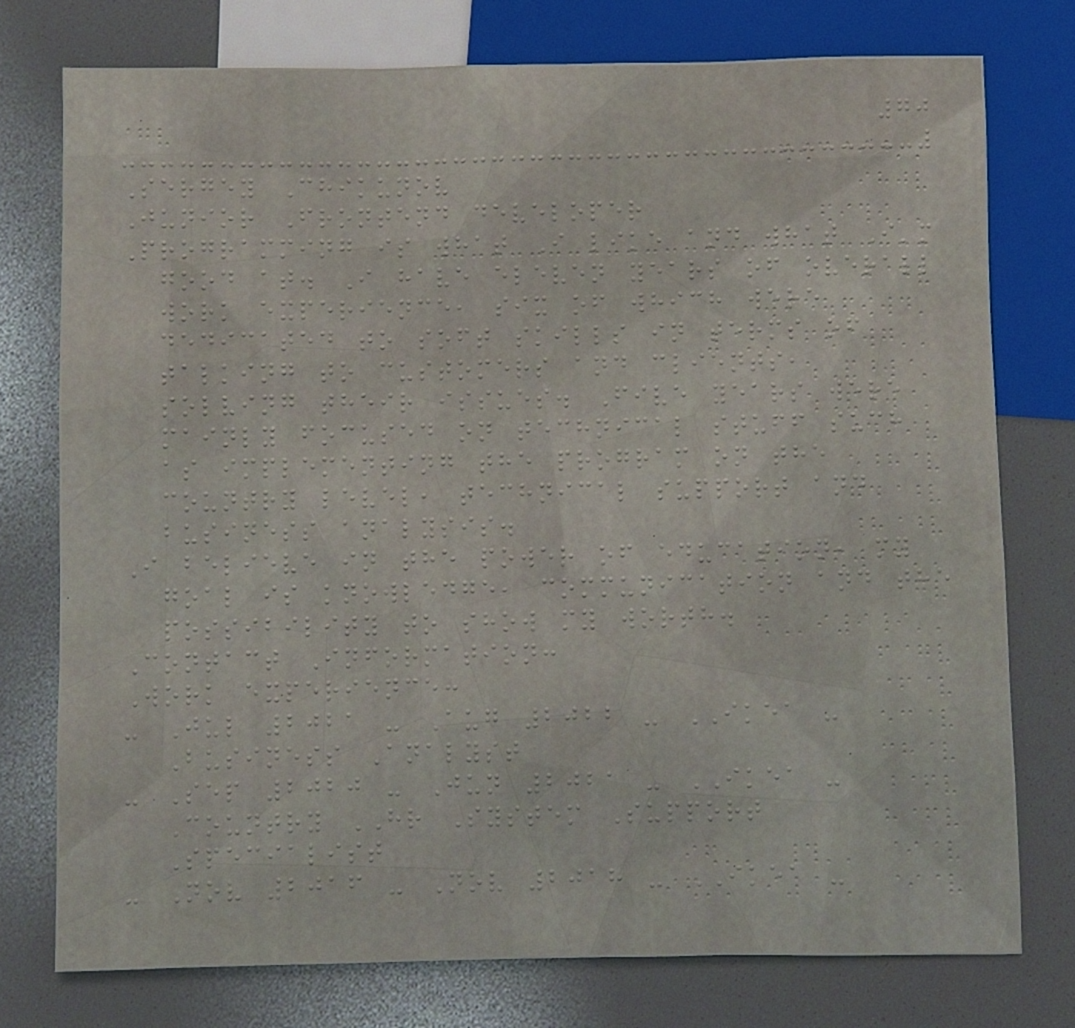70
Sergey Chikunov
Junior Frontend developer
Programming is what I like and what I'm
good at. I have eleven years of overall
work experience, six of which were
dedicated to soft skills in terms of
talking to customers and clients,
solving their issues. Five years were
mainly focused on technical stuff such
as implementing the program on the
country level, technical support and
business analysis.
I believe in the power of education, my
goal is knowledge, communication and the
possibility to show my worth.
Contact Information:
Work experience:
- Jul 2021 - Aug 2022 - IKEA -
Business Analyst
- Sep 2020 - Jun 2021 - IKEA -
Country HR System Support
Specialist
- Nov 2016 - Nov 2018 - IKEA -
